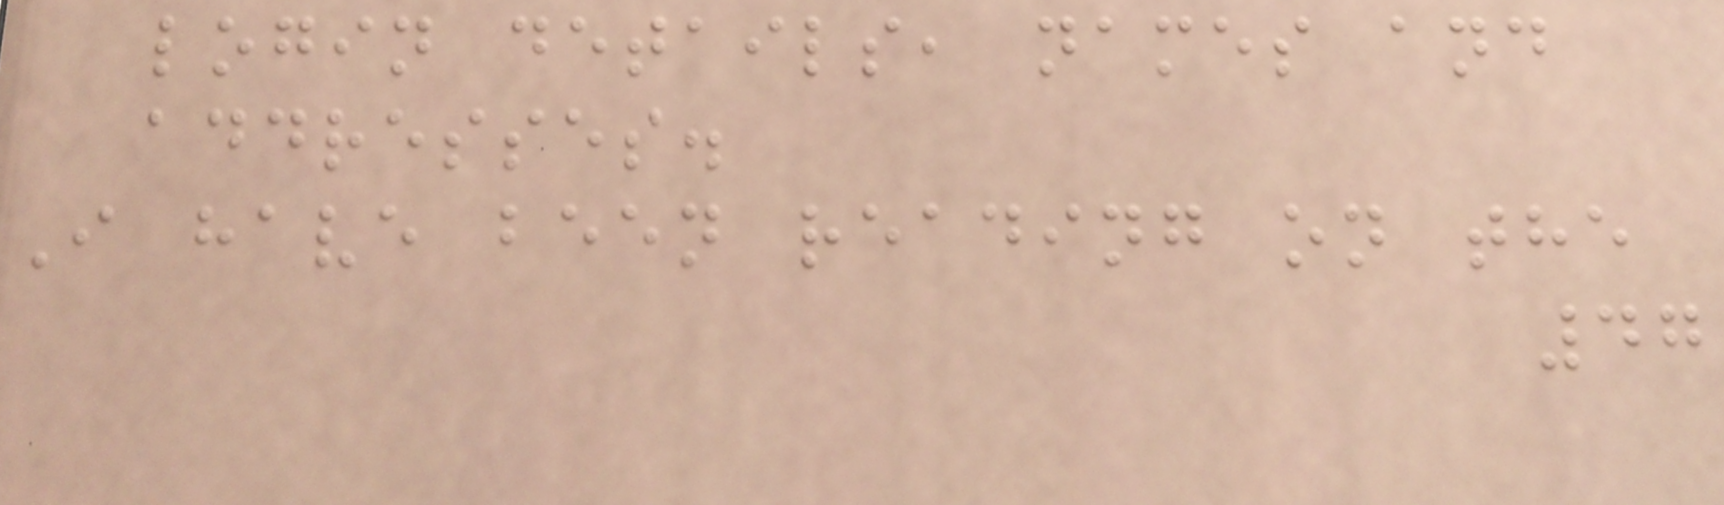login details, names and
addresses.
I have been reading on the
47
